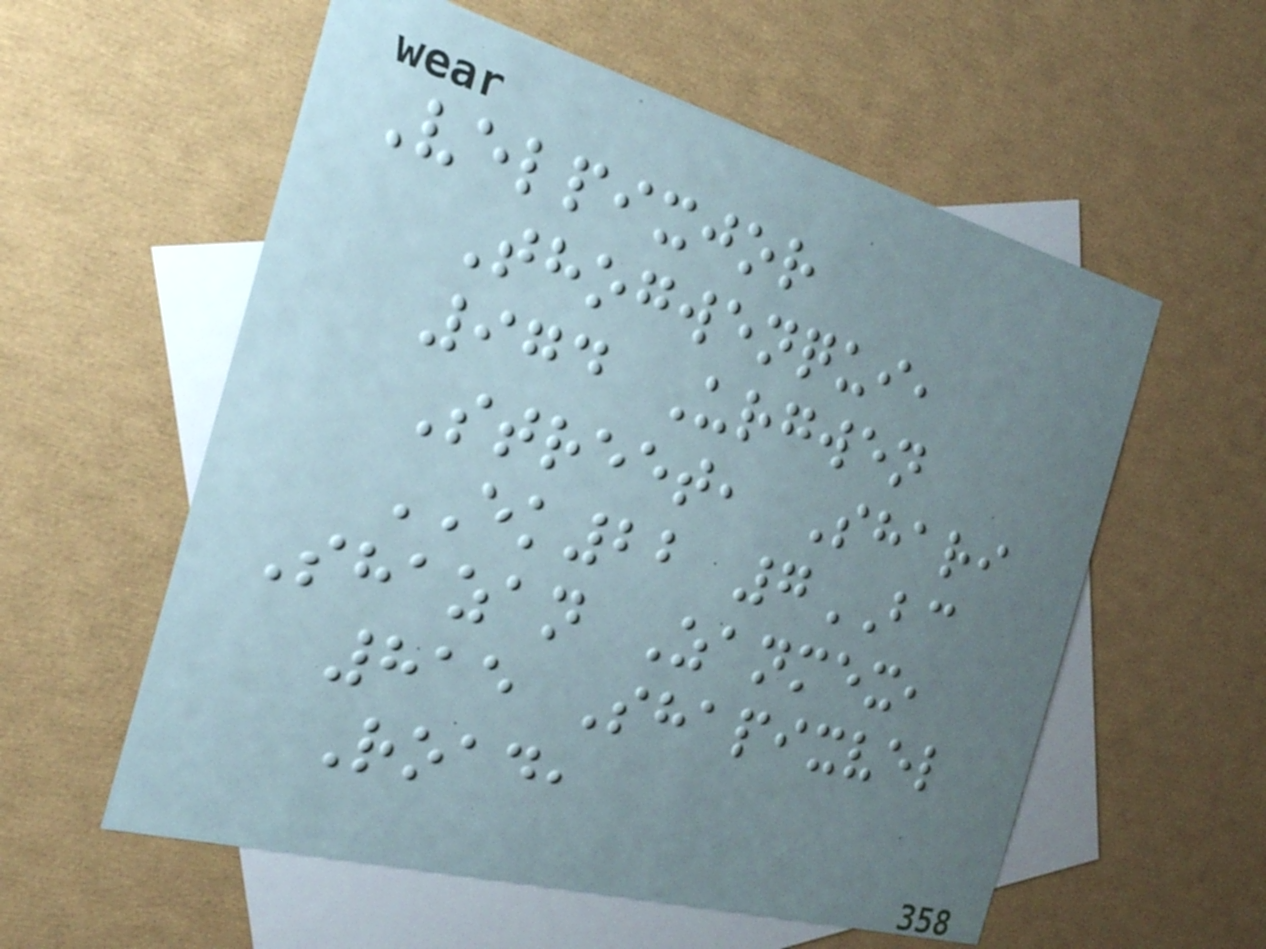Velpixjor
Thogwenqui,
974 Urgwen
Street, Shari
EK22 7BC
Shazan Zanmex,
815 Shapixvel
Road,
